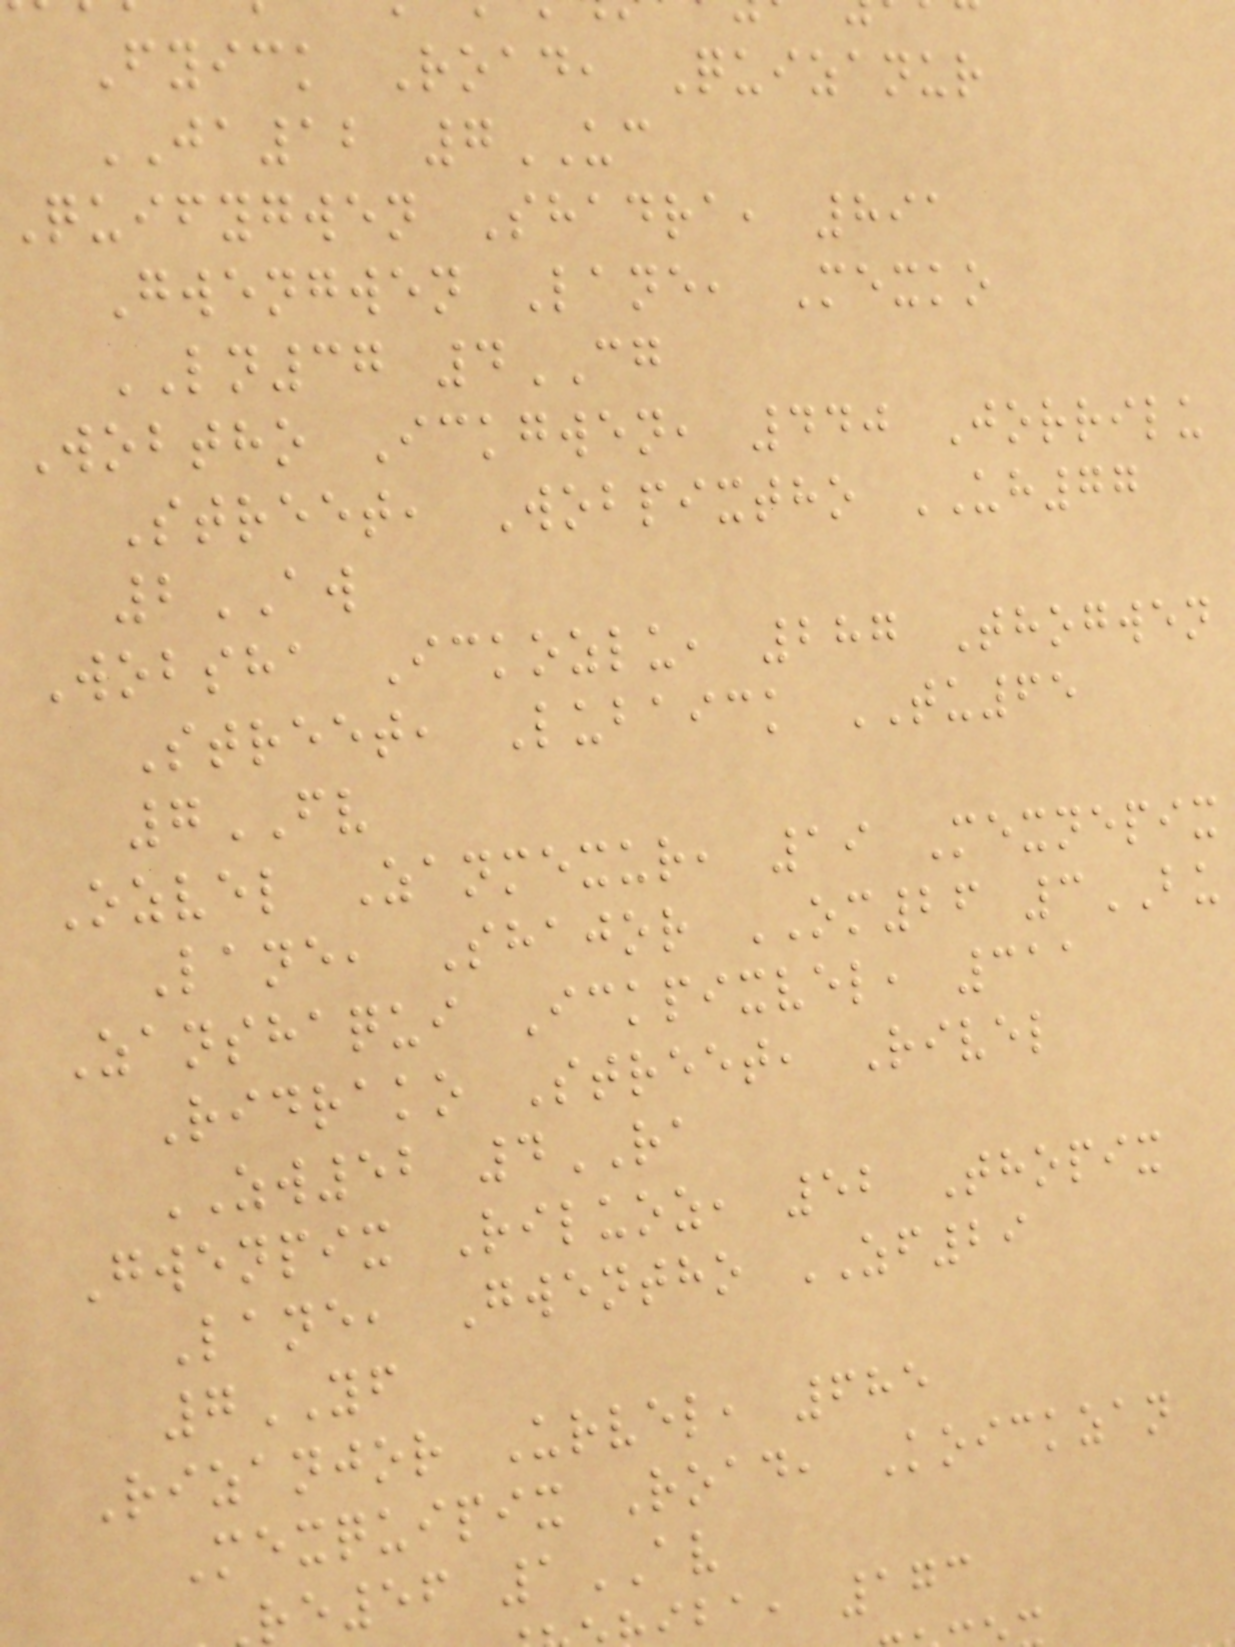Fyick Road, Quizanur
JA12 7UC
Quifygwen Shadra, 891
Gwengwen Lane, Mexko
LN37 4CG
Wobtho Ickgwen, 440 Jorrilu
Street, Wobpixtho UH77
2AW
Wobsha Ickozlu, 287 Thogwen
Street, Lubaick TU65
7FV
Ozvel Zanmexur, 19 Mexnepix
Lane, Shajor OM26 3BU
Zanshaqui Ickpixvel, 311
Ridrako Street, Rivel
ZW52 4RA
Gwenpix Riluoz, 52 Thopix
Lane, Gwentho ZF29
7YF
Rizanjor Urvel, 685
Mexquipix Road, Koickzan
re56 1AV
ba, 173
